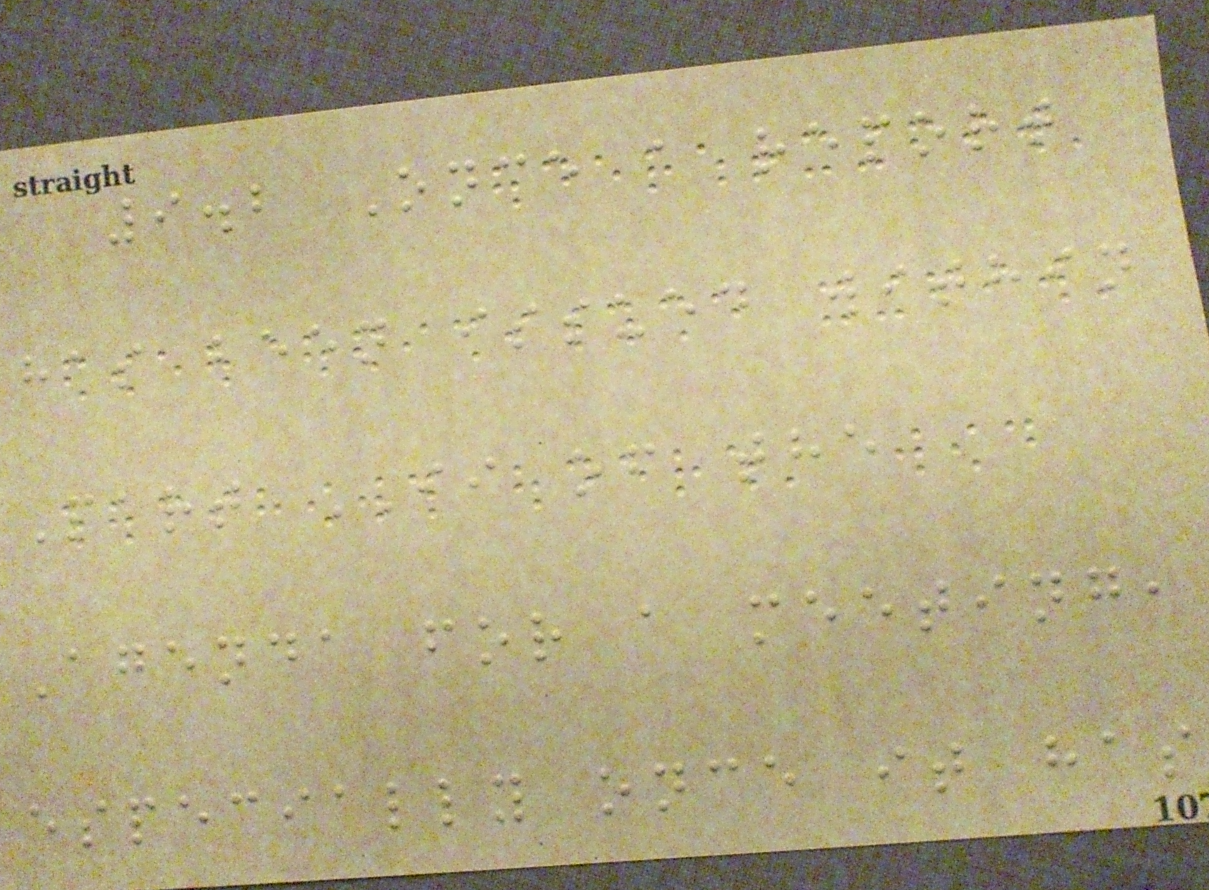9.2 Once a report
has been issued within
Part II of the
Agenda for a meeting,
especially once it has
